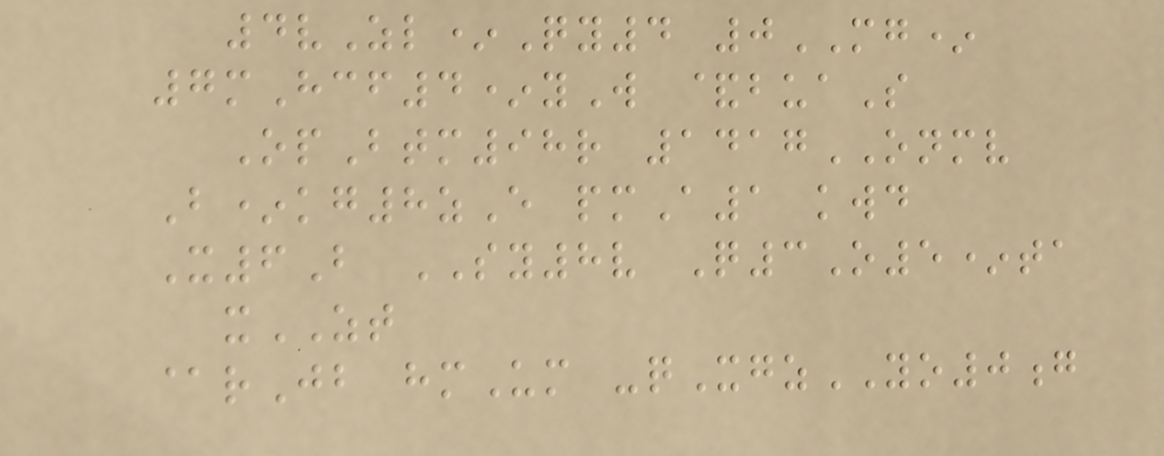4vZl*Qy4 0MG*
7mHcf4*yW &buaS
OpBtm98r 1417ONMV
B*kg8zE pmA1 kwd
X6B SY8v Q3O5*ta
xZT
@rJb hmUm -qXgzYO0g
